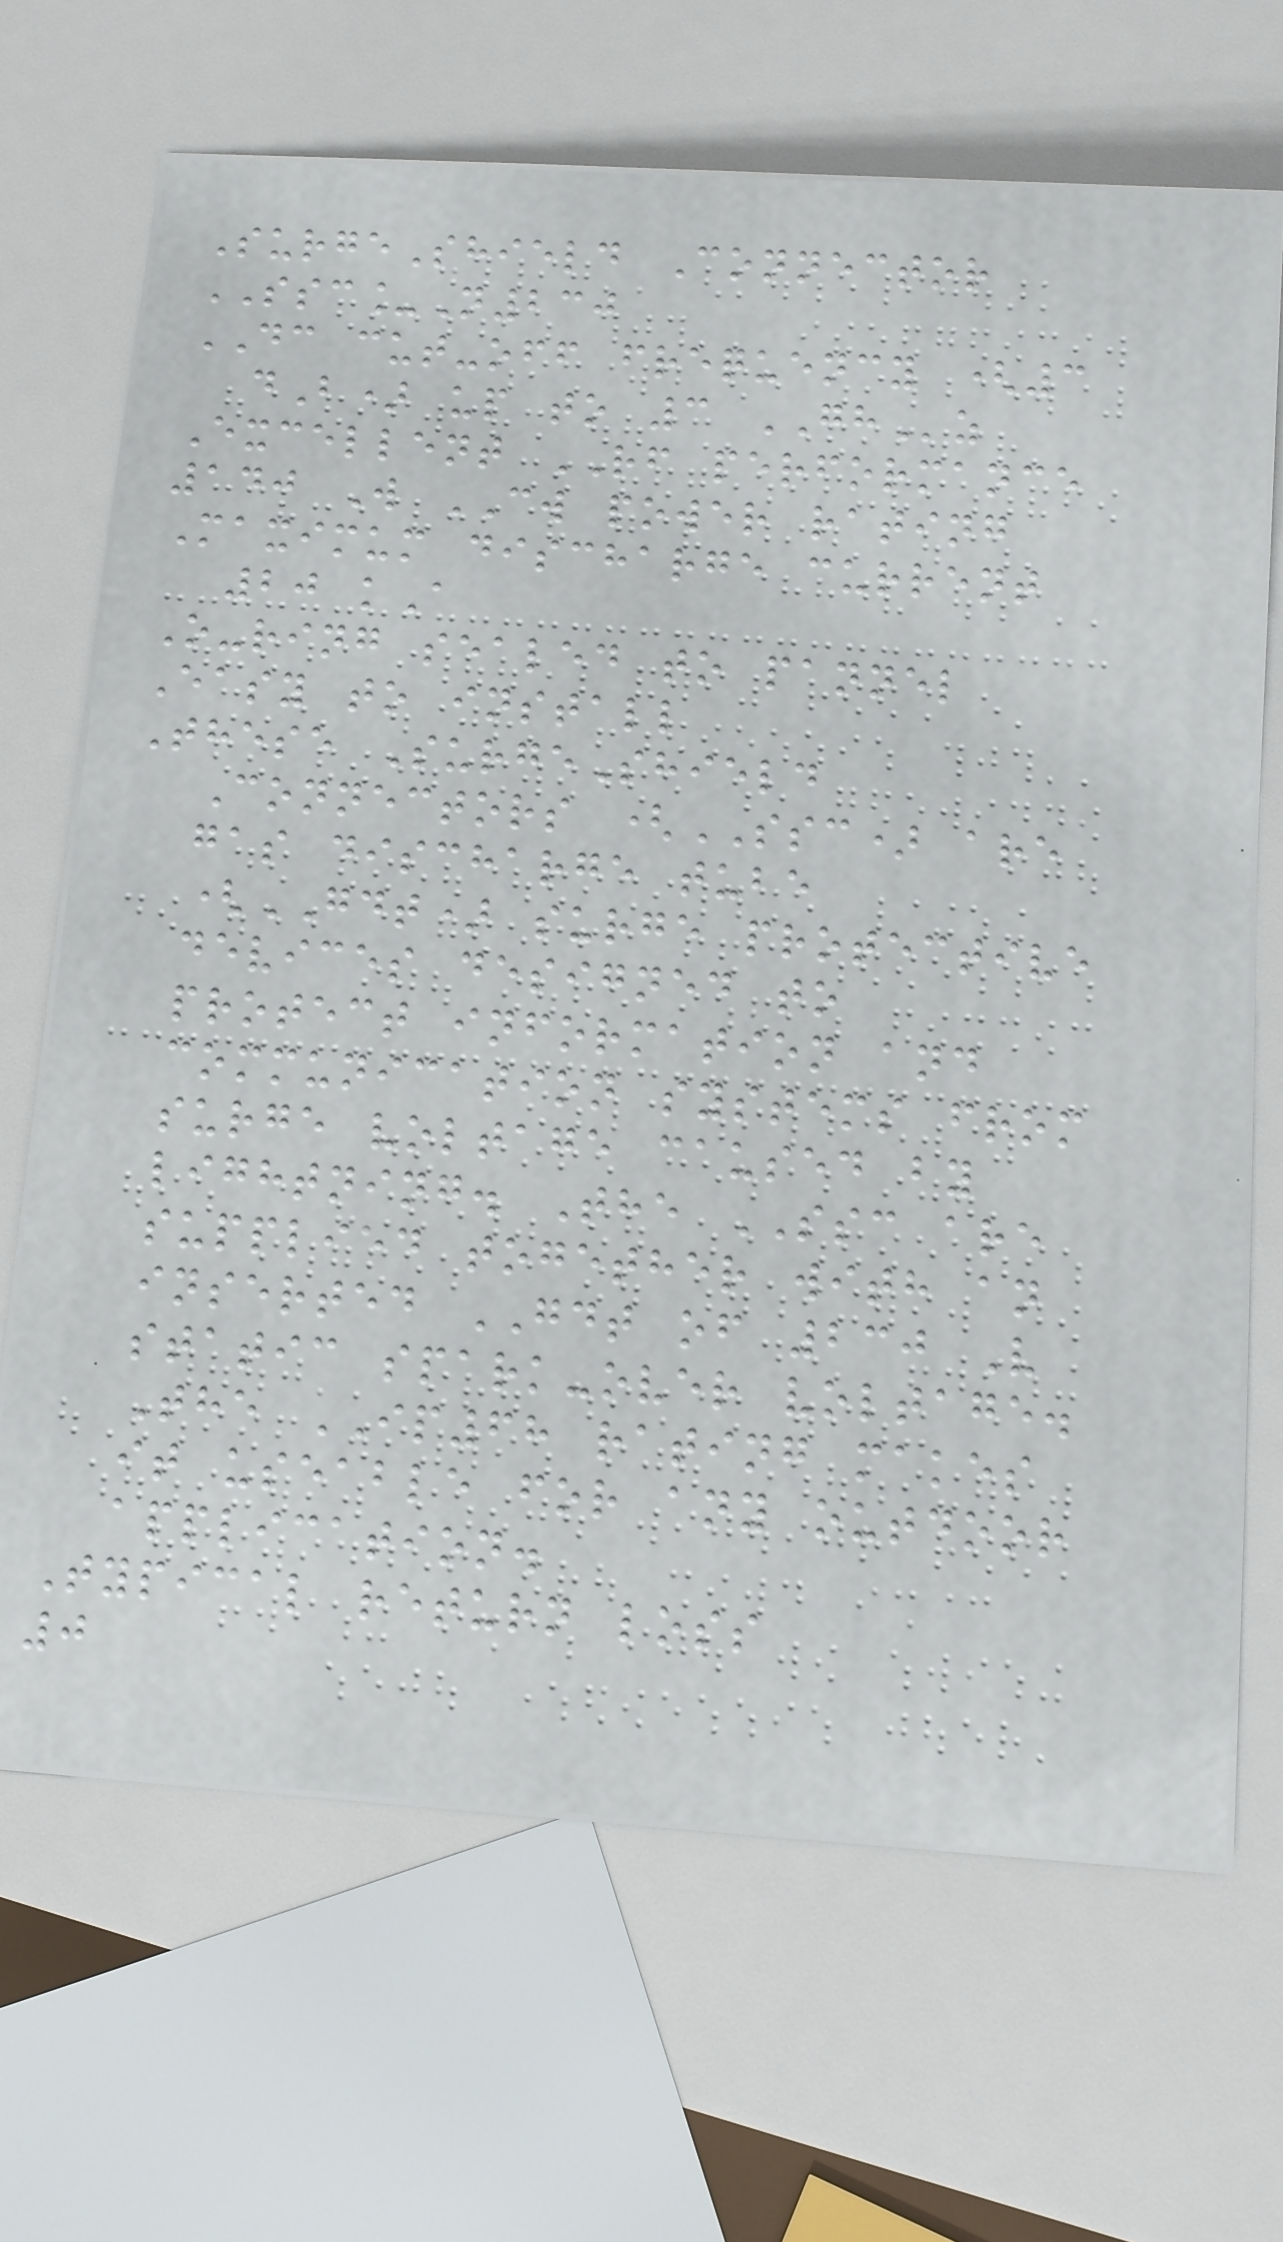SurgeShield Connector
SSC_N230
DC cut-off frequency (3
dB) up to 3 GHz
Excellent RF performance
140 W CW power rating
Maximum discharge current
20 kA
O-ring sealed to pannel
Easy to install
These SurgeShield
Connectors (SSC) are
gas discharge tube
(GDT) surge protective
devices designed to
protect information and
communication systems from
surge voltage caused by
lightning. The SSC are
supplied together with an
inserted GDT of 230 V
static spark-over voltage.
The IP68 rating makes
it useable for any outdoor
application.
Typical return loss
0
